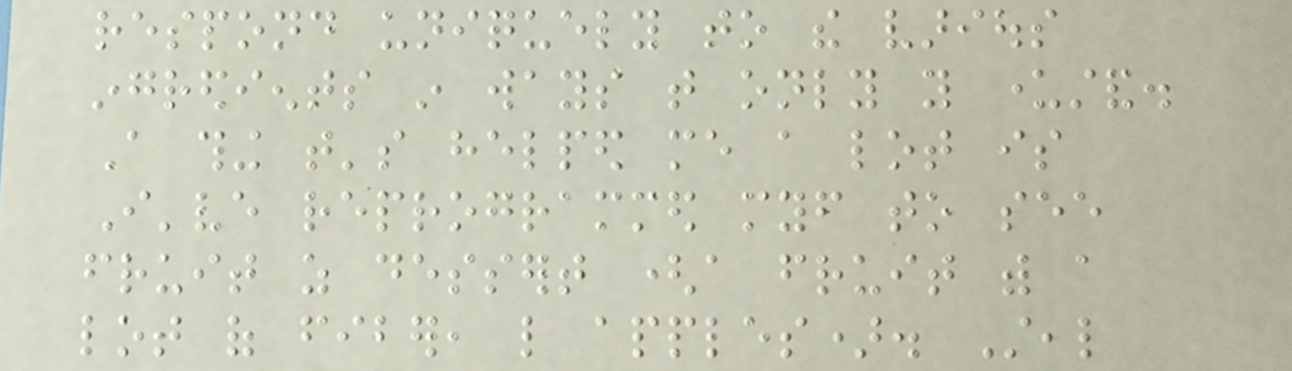respond uniquely to the various
ingredients in ways that only you understand.
A thing that's helped me a lot is
I've reprogrammed myself to see
fruit as dessert (a fruit with a
lot of fiber, like apples). Steal
